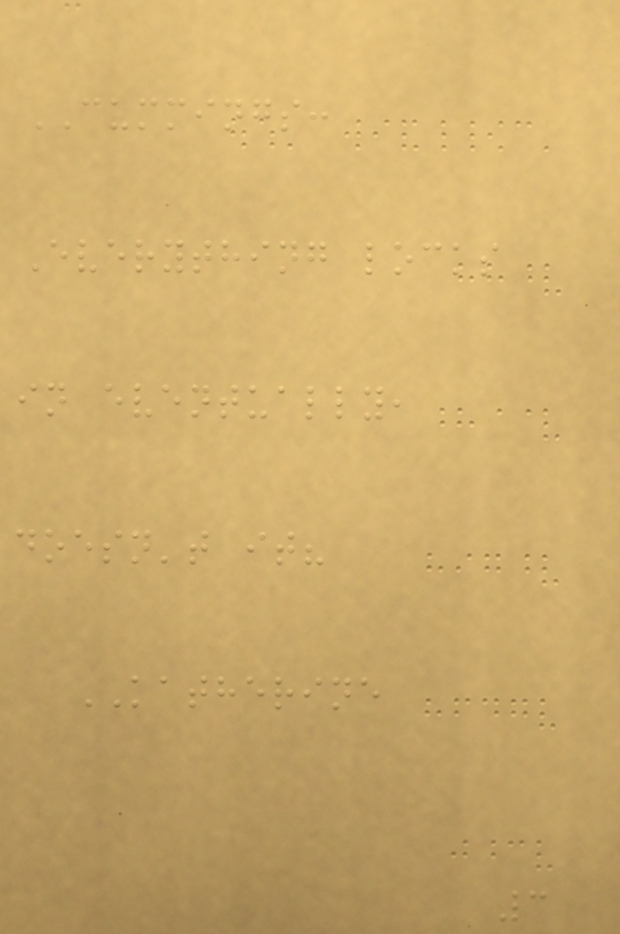CUMMINGS:
Everything locks
in eventually,
doesn't it?
KATHERINE
3
